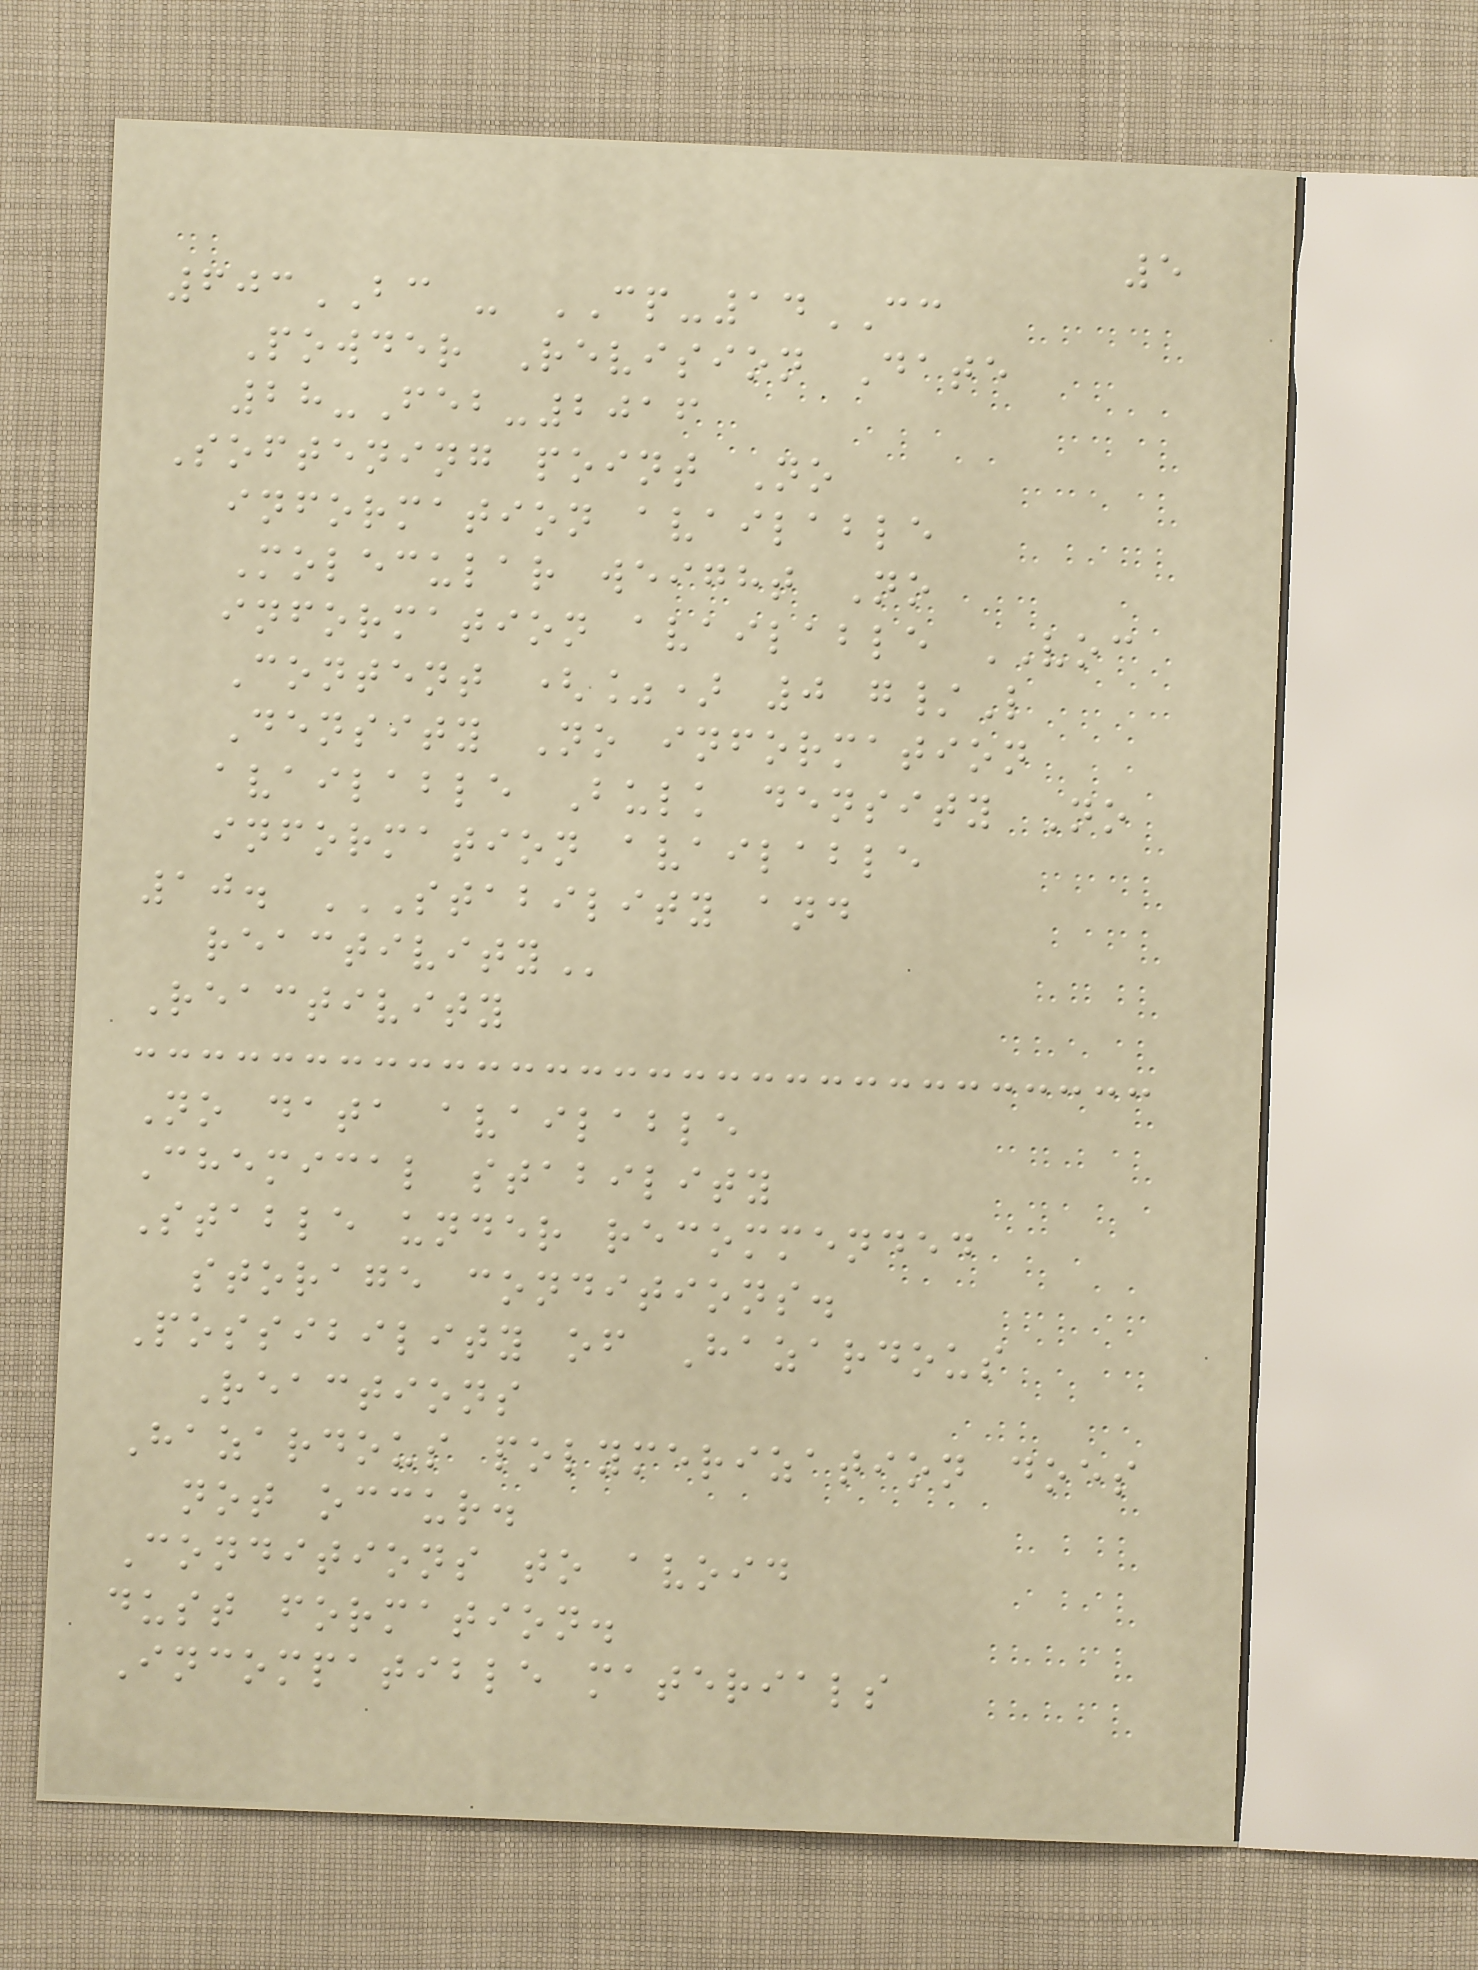5
603BC - CP-14CC
Powder Revision Date
28-Feb-2016
Softening point No
information available
Molecular weight No
information available VOC
Content (%) 0 g/L
Density No information
available Bulk density No
information available
10. STABILITY AND
REACTIVITY
Reactivity
No data available
Chemical stability
Stable under recommended
storage conditions.
Possibility of Hazardous
Reactions
Hazardous polymerization does
not occur.
Conditions to avoid
dust formation.
Incompatible materials
